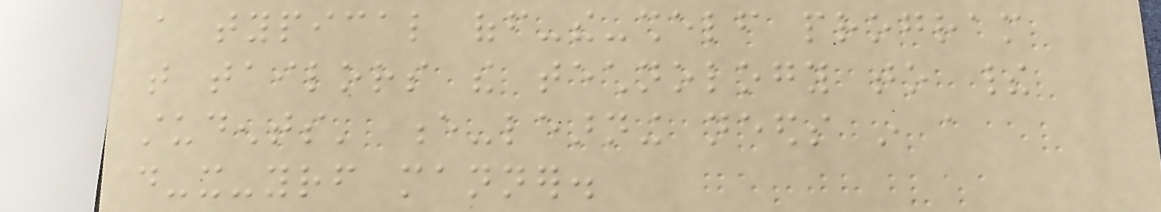a typical off-the-shelf program
that tailors the technology to their
students' e-learning needs in a
do-it-yourself manner.
